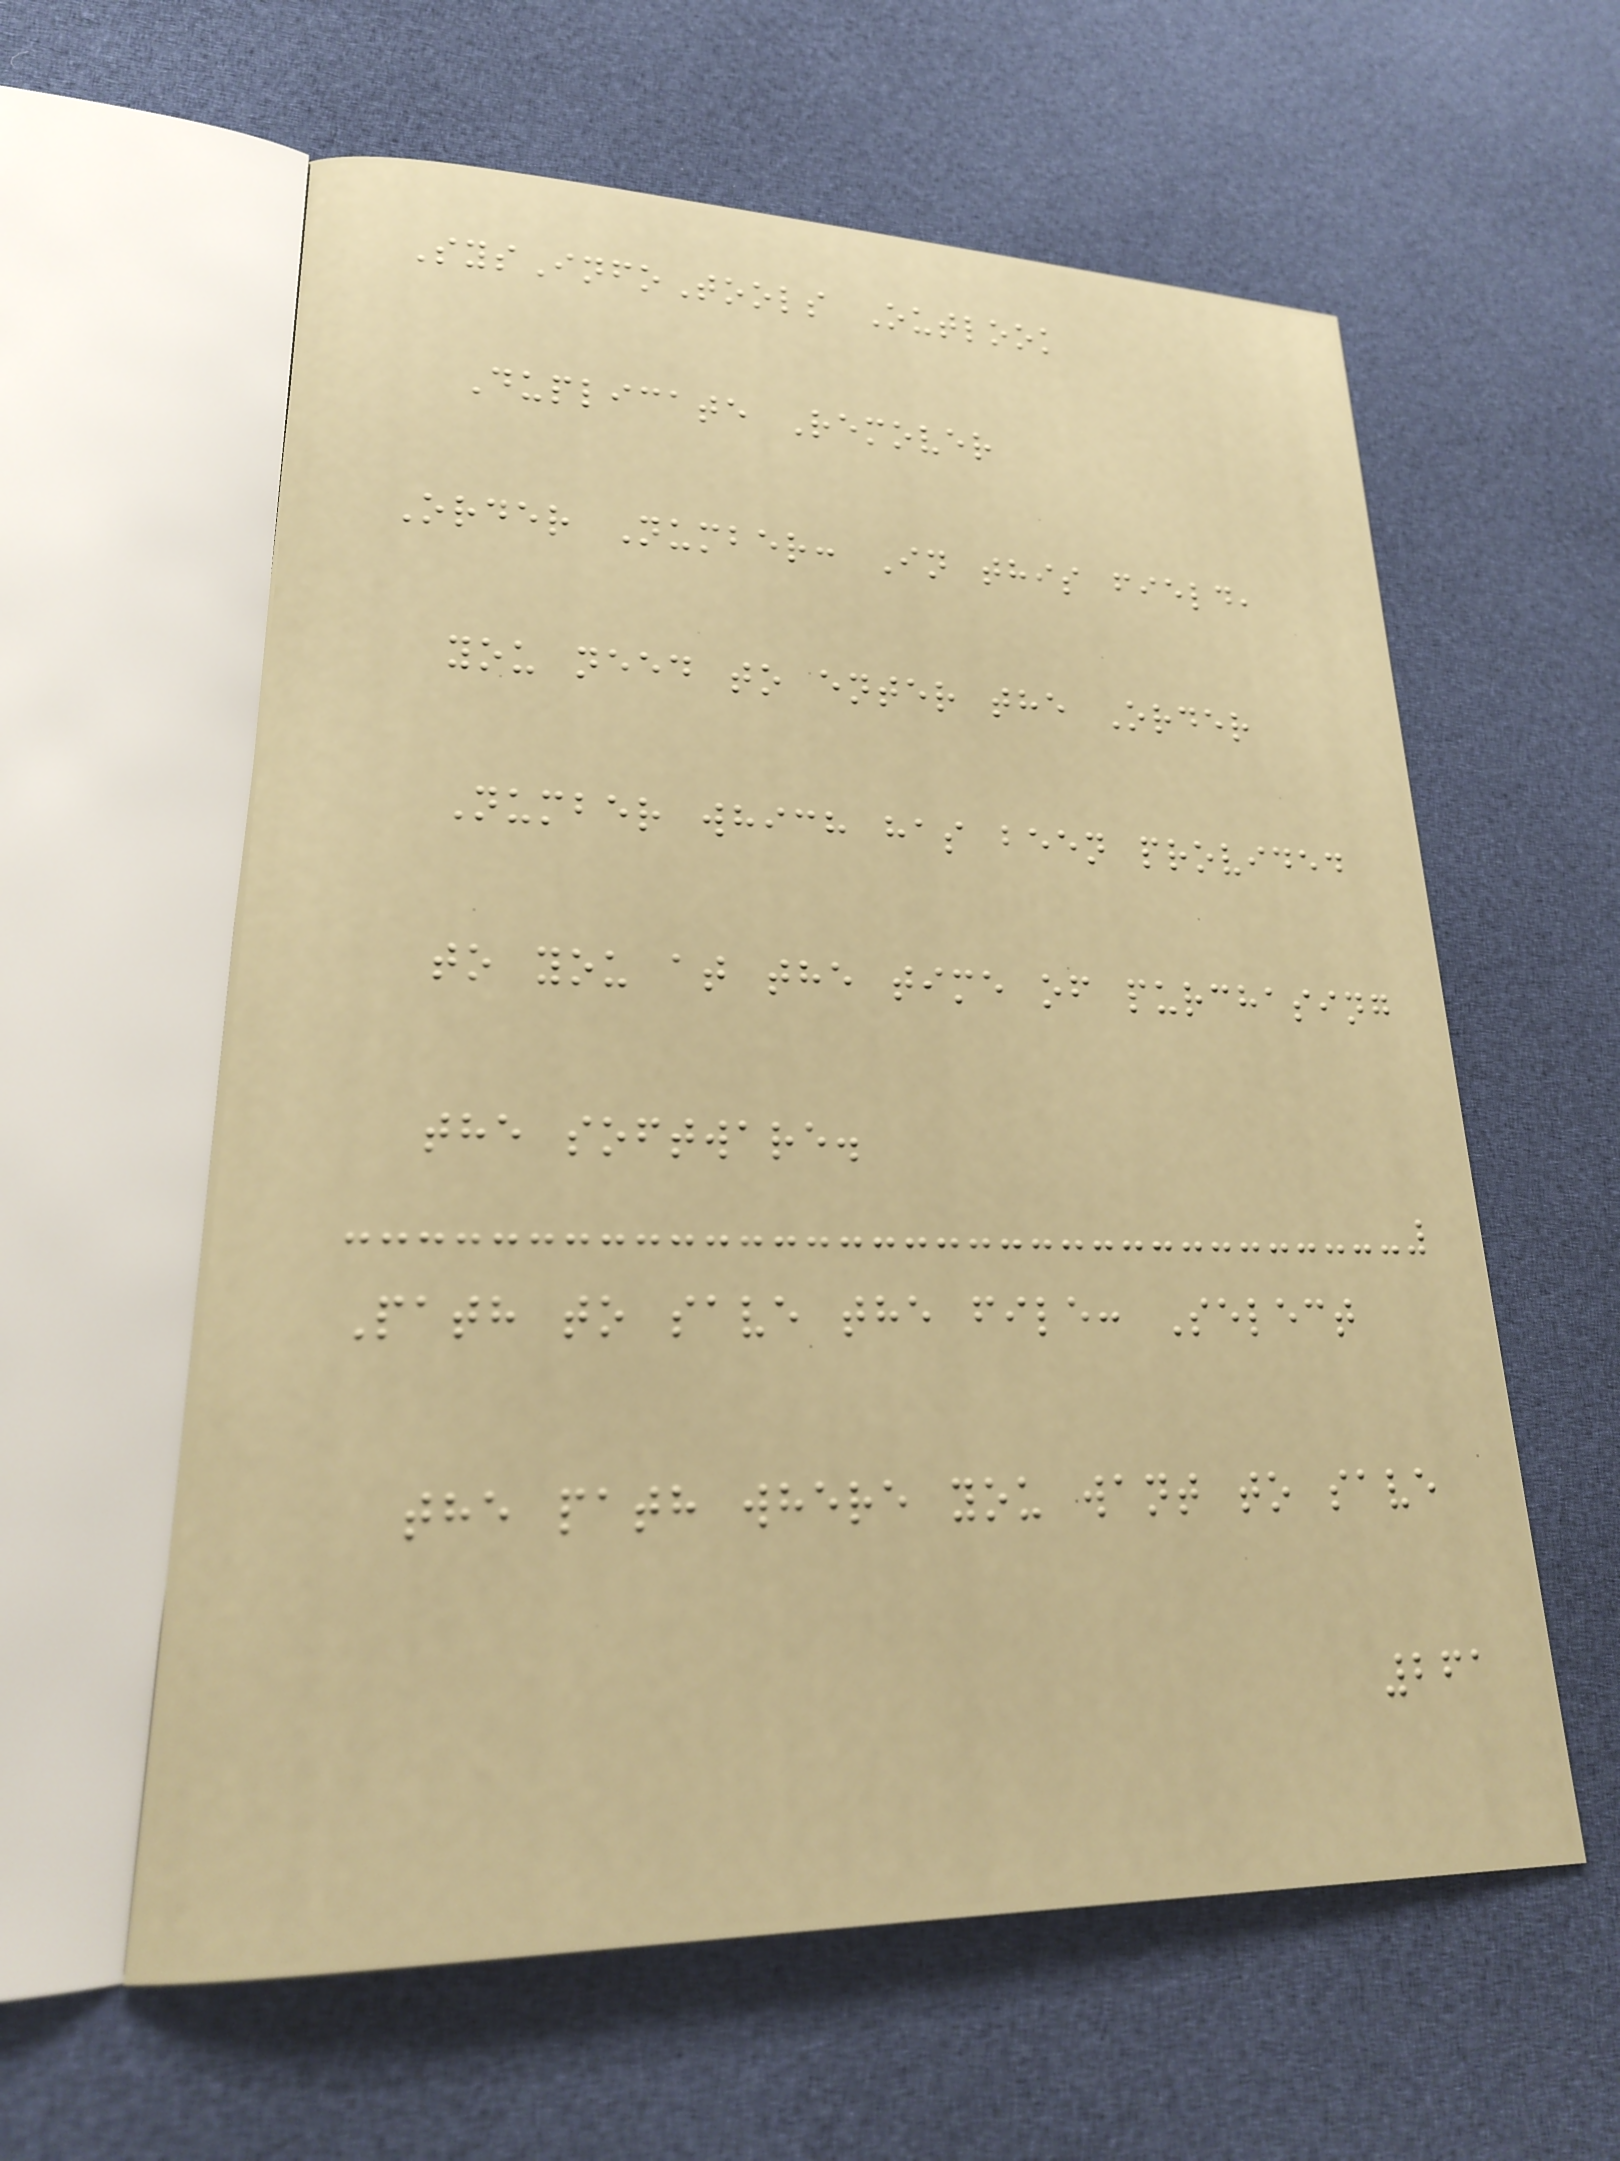SysInfoTools Outlook
Duplicate Remover
Order Number: In this field,
you need to enter the Order
Number which has been provided
to you at the time of purchasing
the software.
Path to save the file: Select
the path where you want to save
261
